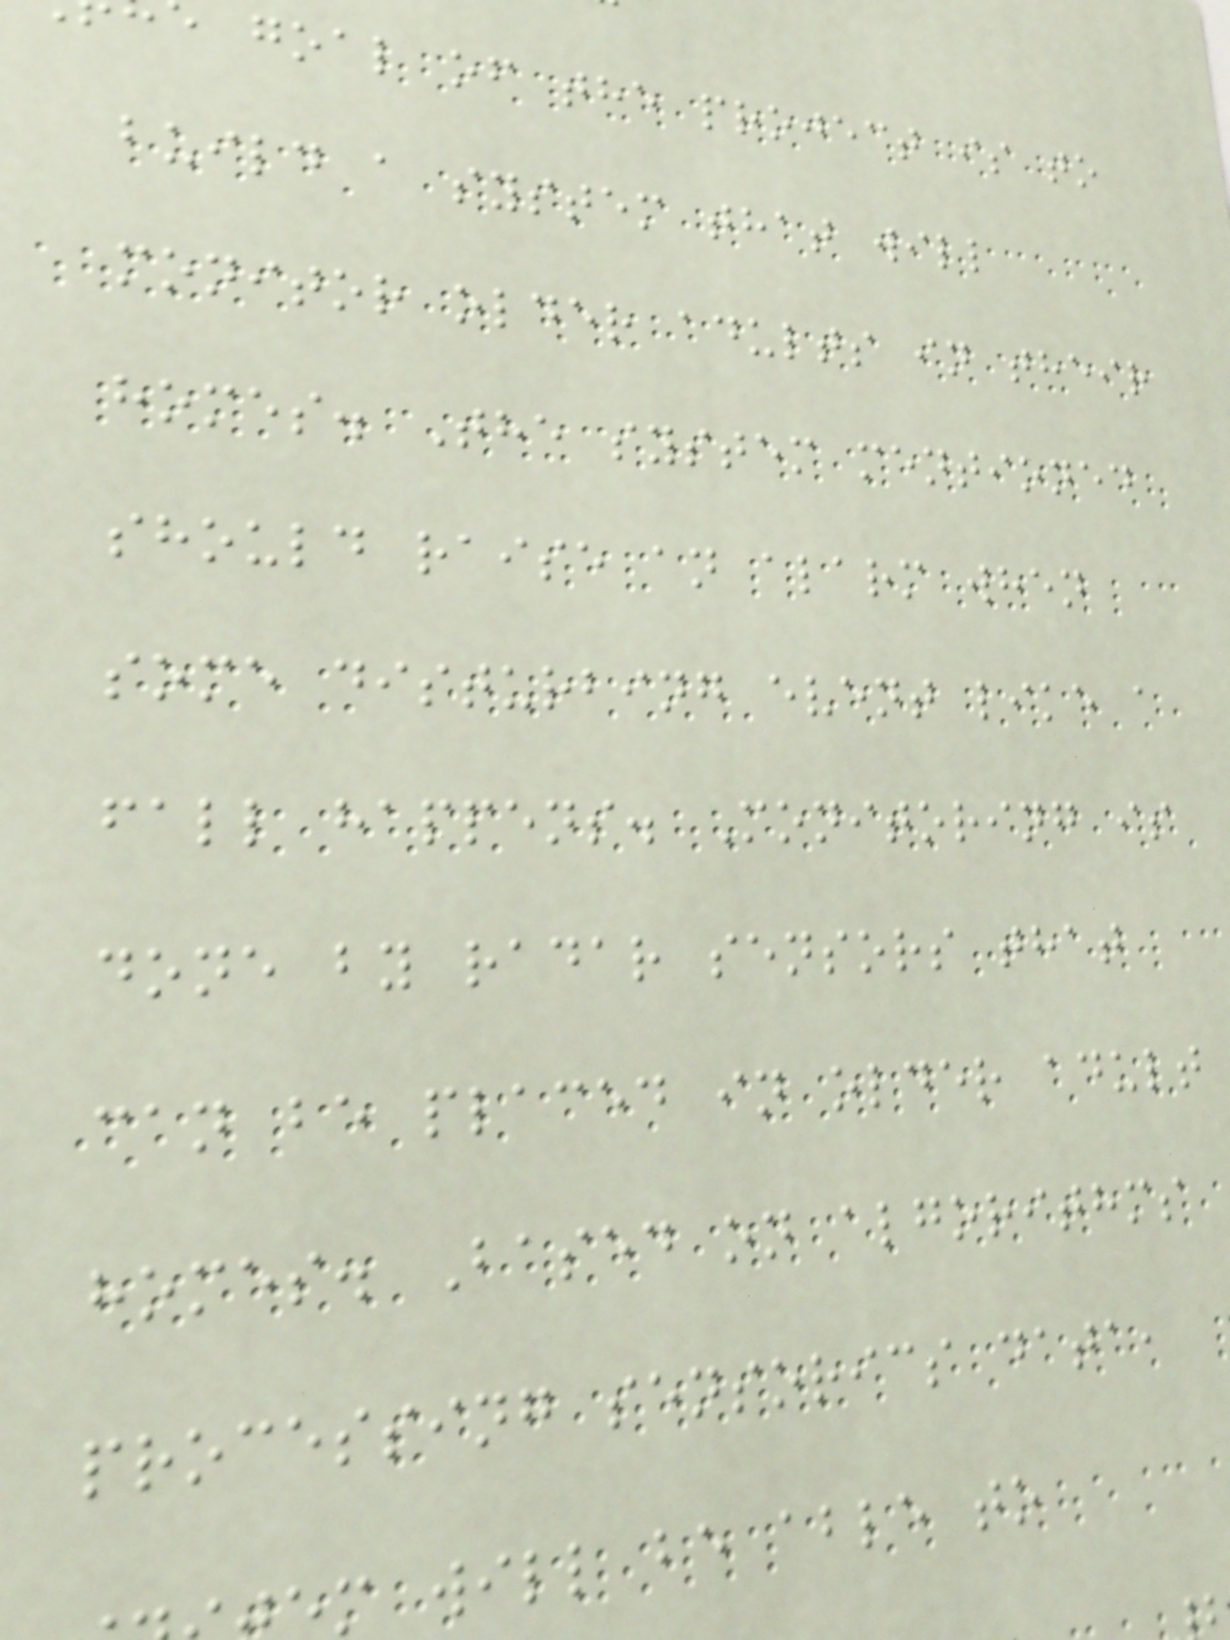goal of the project is to
build a system that will
monitor older adults in their
homes. The system mentioned
should raise an alarm when
some disturbing event like a
fall happens. Monitoring is
done by radar sensors that
can be placed in older adult
homes. Based on algorithms
processing sensorics data,
m will be able to
